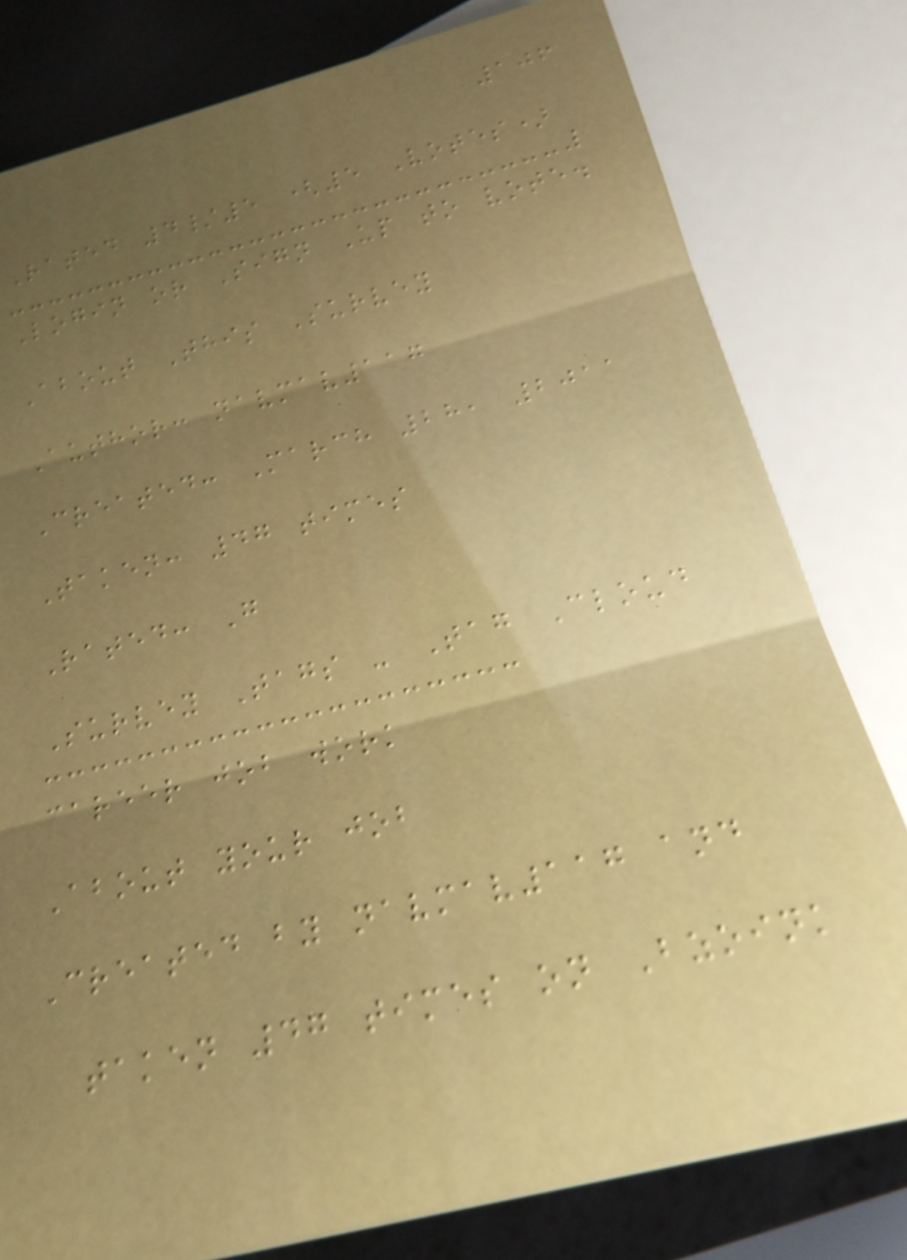106
Rated 4/5 (5 Votes)
Login or Sign Up to vote.
About This Survey
Author: navmav117
Created: March 28, 2011
Taken: 47 times
Rated: G
Survey Tags - Tag Cloud
career job work
About your job
Created by navmav117 and
taken 47 times on Bzoink
